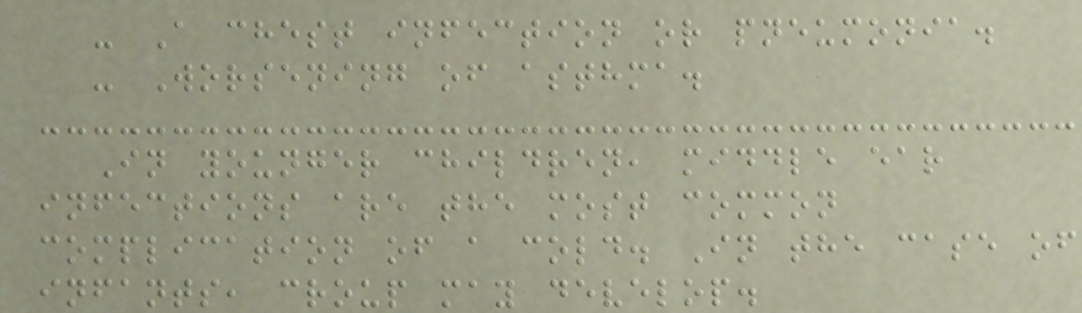- A chest infection or pneumonia.
- Worsening of asthma.
In younger children, middle ear
infections are the most common
complication of a cold. In the case of
infants, croup may develop.
